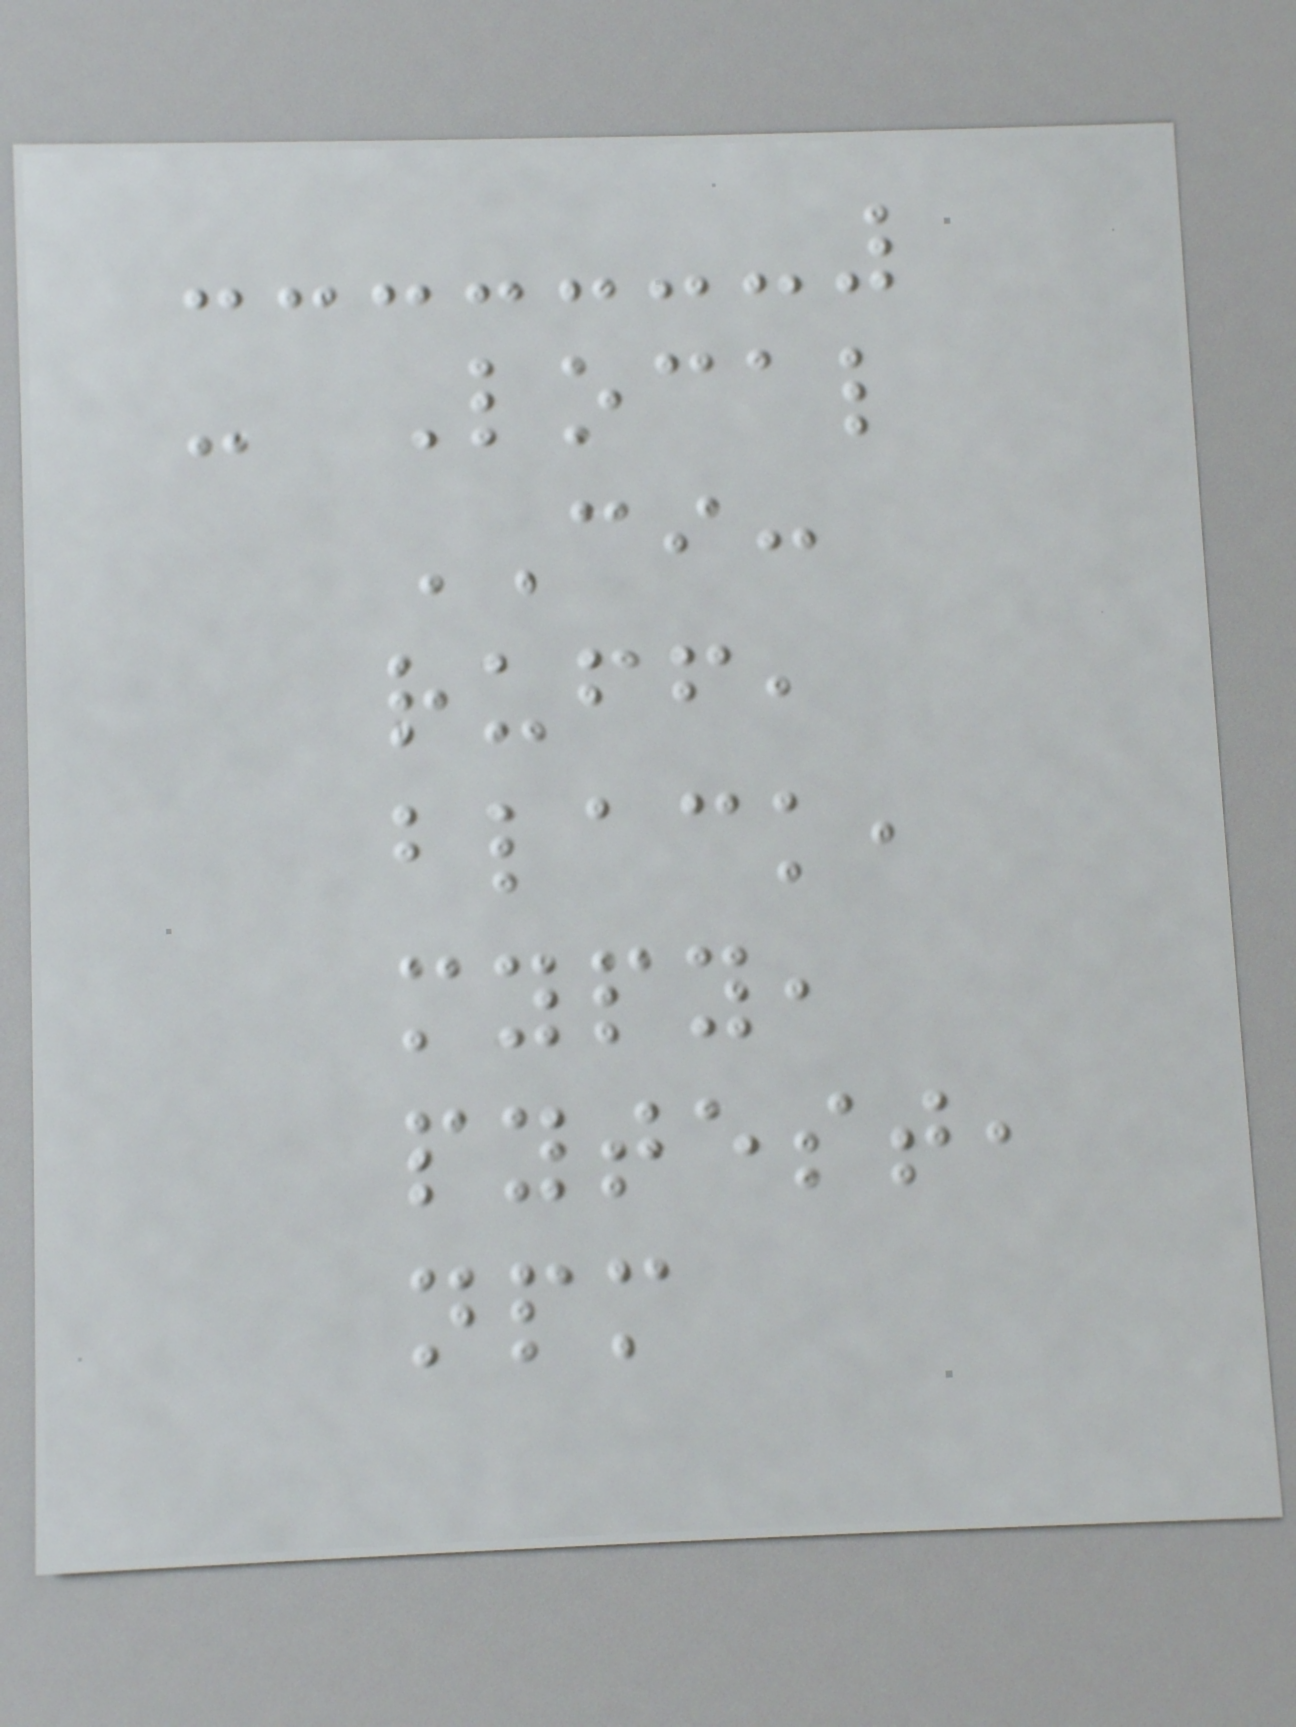- Local
CI:
ruff,
black,
mypy,
pytest,
npm
